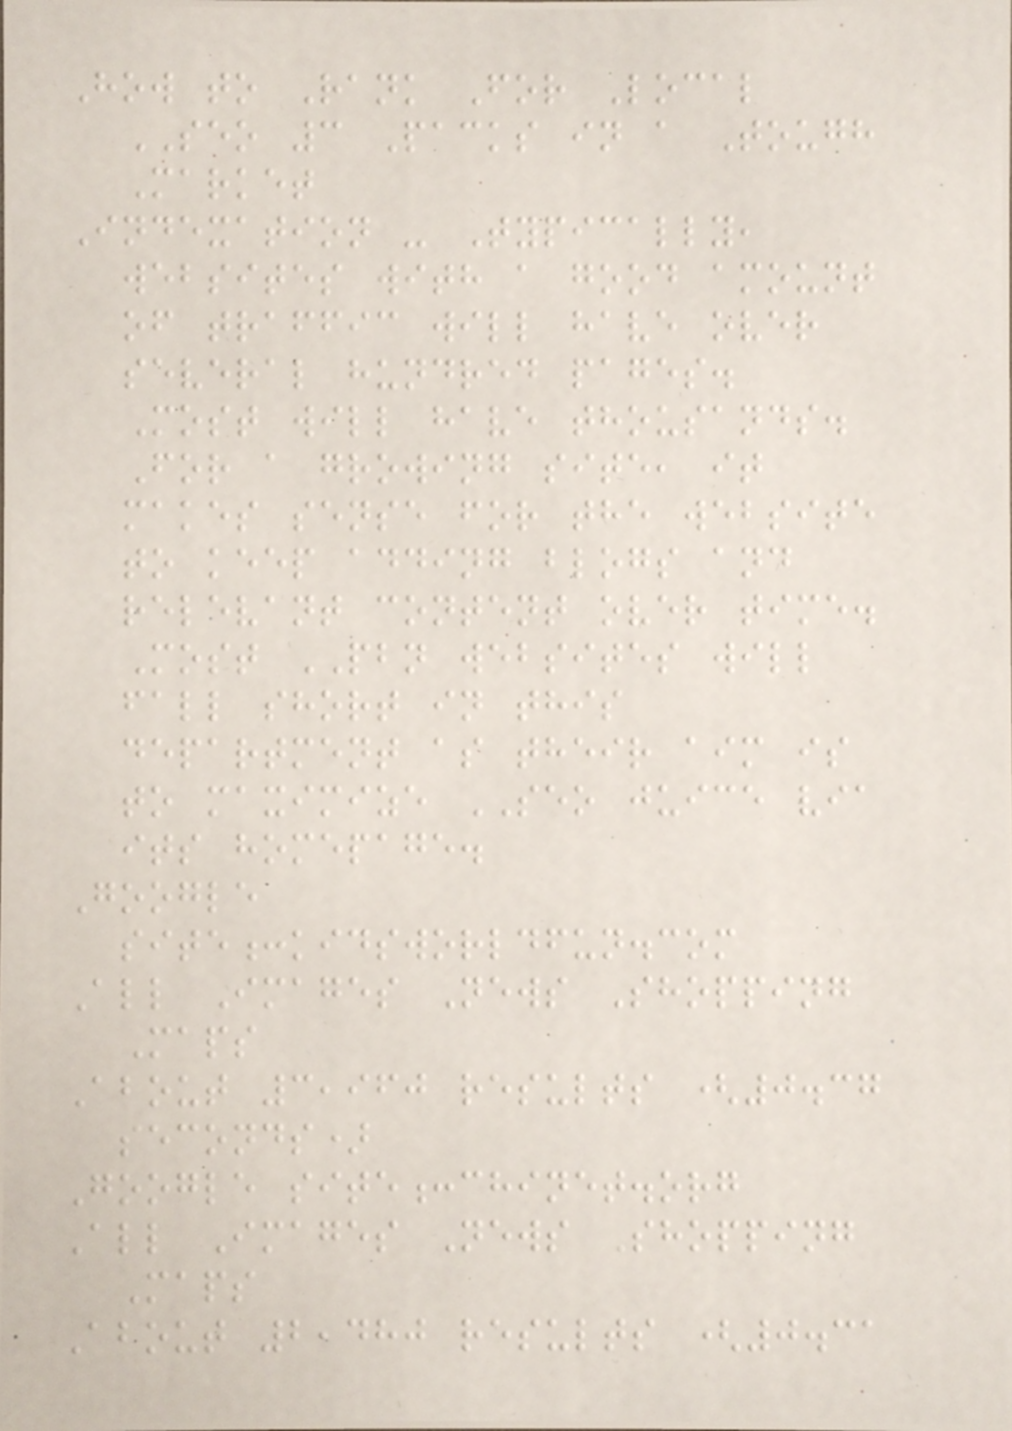How to Rank For Local
SEO 3 Packs in a Tough
Market
Indexation - Typically,
websites with a good amount
of traffic will have over
several hundred pages.
Most will have thousands.
For a growing site, it
makes sense for the website
to keep adding blogs and
relevant content over time.
Most PBN websites will
fall short in this
department as their aim is
to maximize SEO juice via
its homepage.
Google
site:kidsworldfun.com
All Images News Shopping
Maps
About 3,960 results (0.37
seconds)
Google site:chinet.org
All Images News Shopping
Maps
About 2,480 results (0.31
